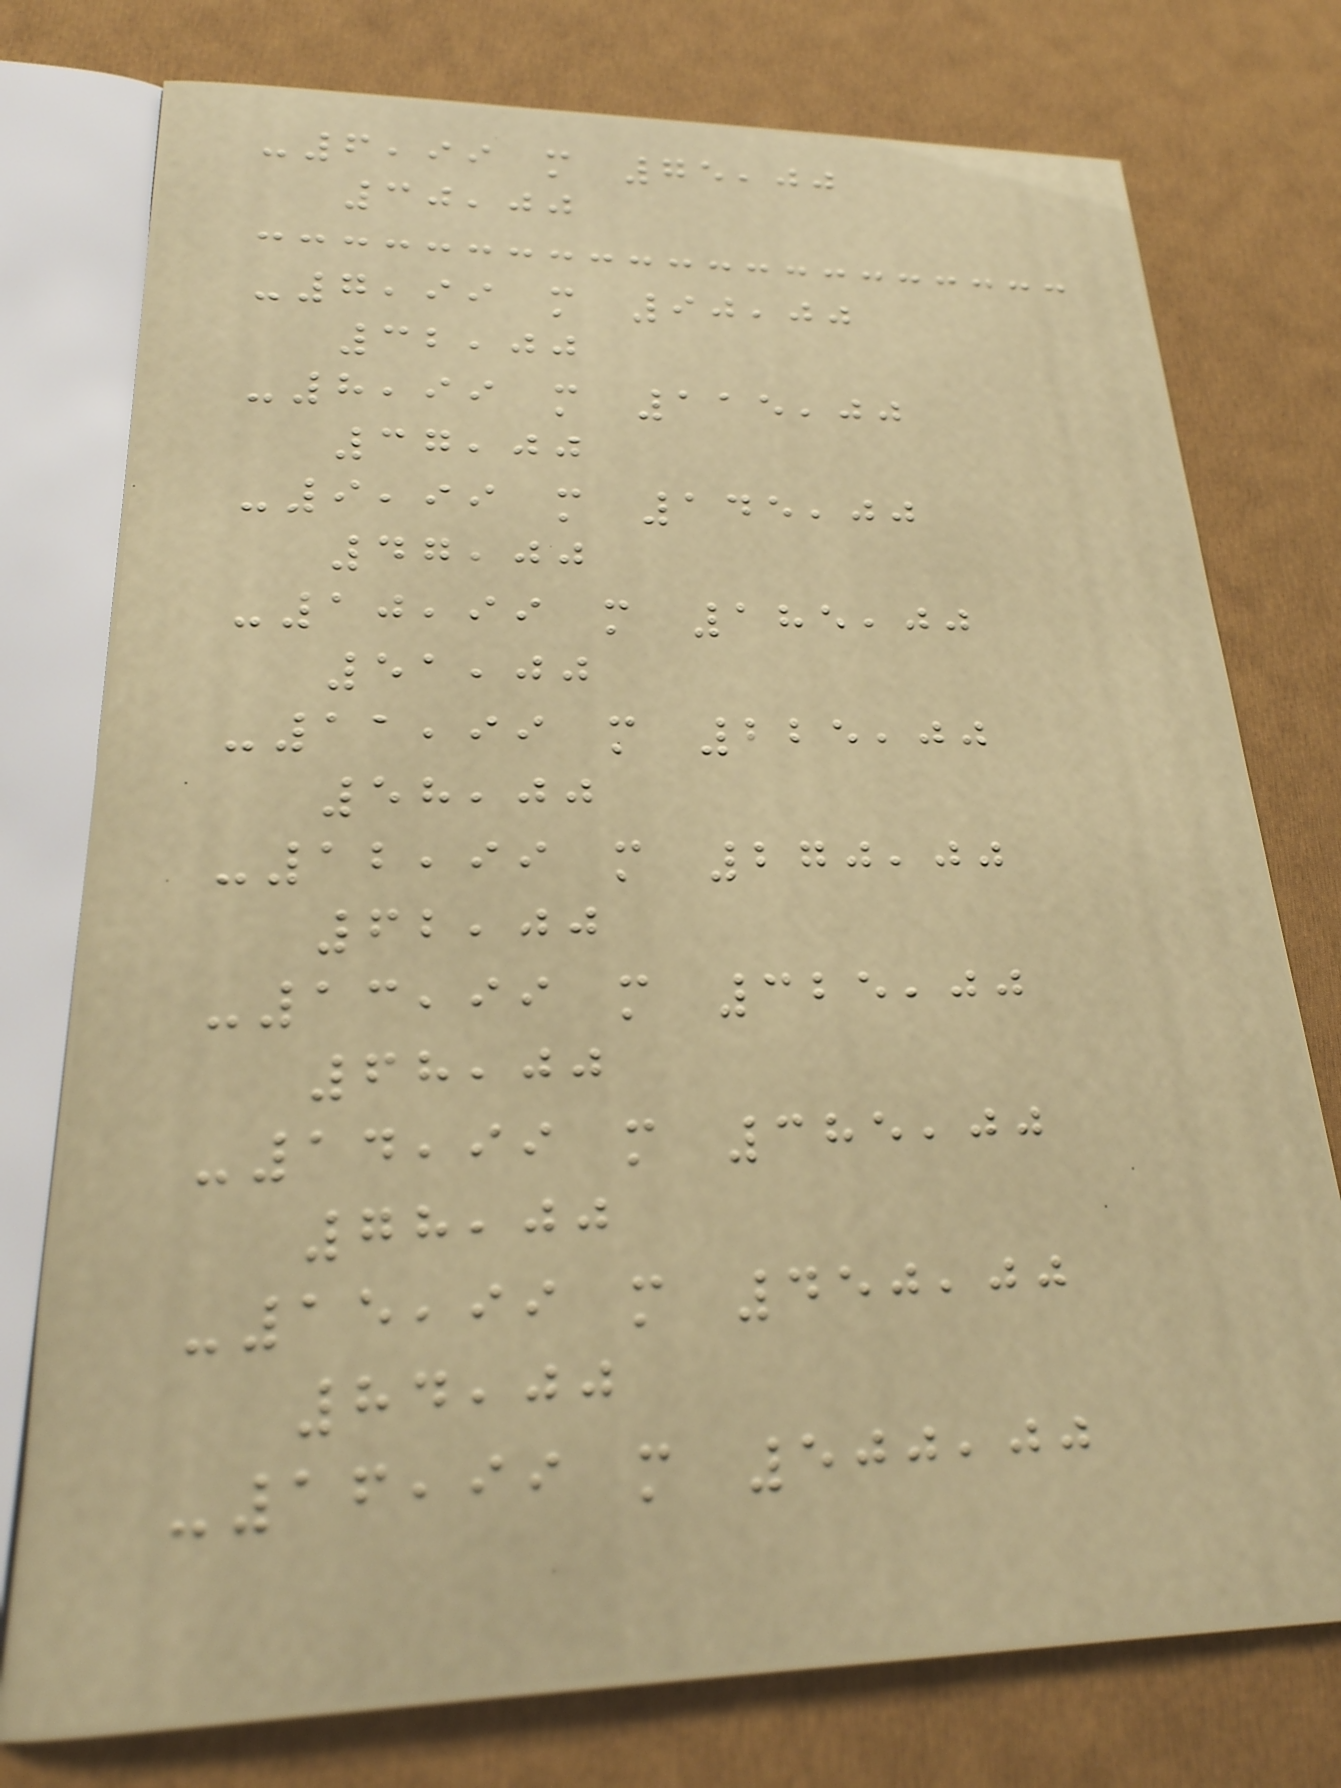-6,99 m 75,00
30,00
-7,99 m 90,00
32,00
-8,99 m 115,00
37,00
-9,99 m 145,00
47,00
-10,99 m 185,00
51,00
-11,99 m 225,00
58,00
-12,99 m 270,00
62,00
-13,99 m 325,00
68,00
-14,99 m 385,00
78,00
-15,99 m 450,00
84,00
-16,99 m 500,00
